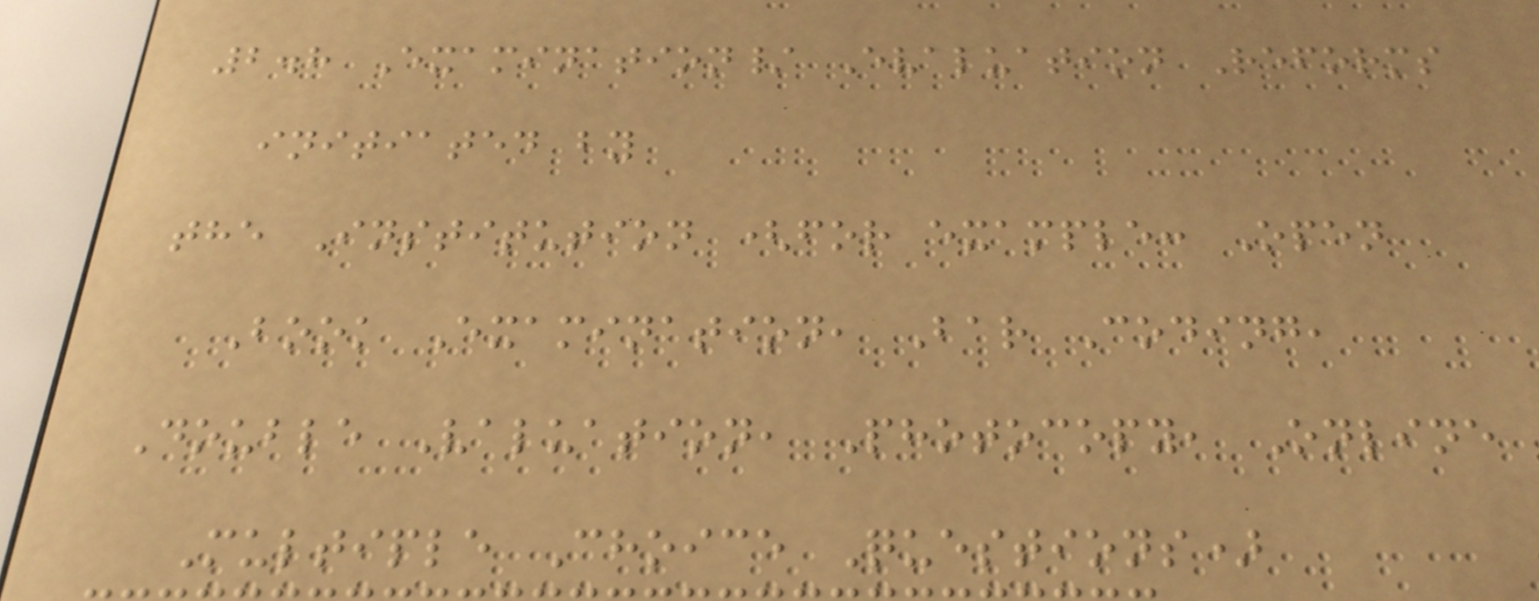2.8 Examination/ Evaluation Reforms
initiated by
the Institution (for example: Open
Book Examination, Bar Coding,
Double Valuation, Photocopy, Online
Multiple Choice Questions)
